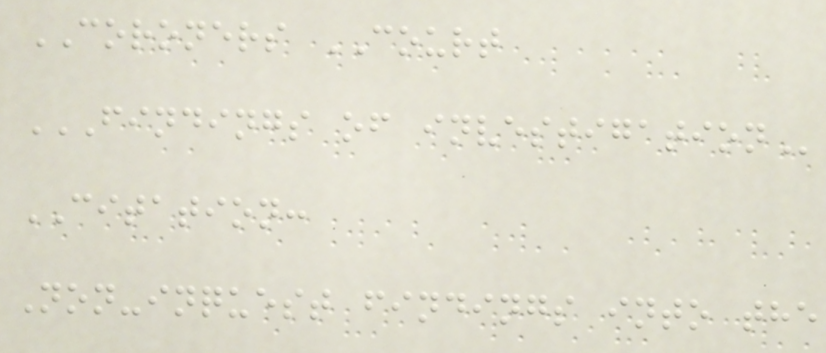CORONERS COURT
FINDINGS OF INVESTIGATION
CITATION:
Non-inquest findings into the
